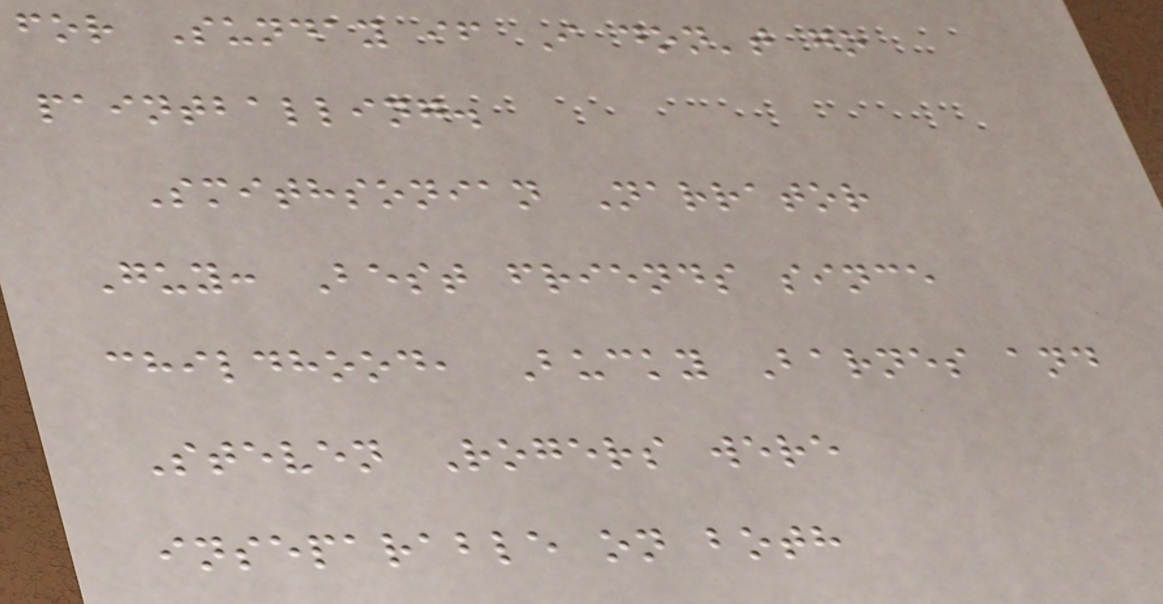for Sunday if I don't go
paintballing.
Smithsonian Narrator
Guy: Best friends since
childhood, Bucky Barnes and
Steven Rogers were
inseparable on both
